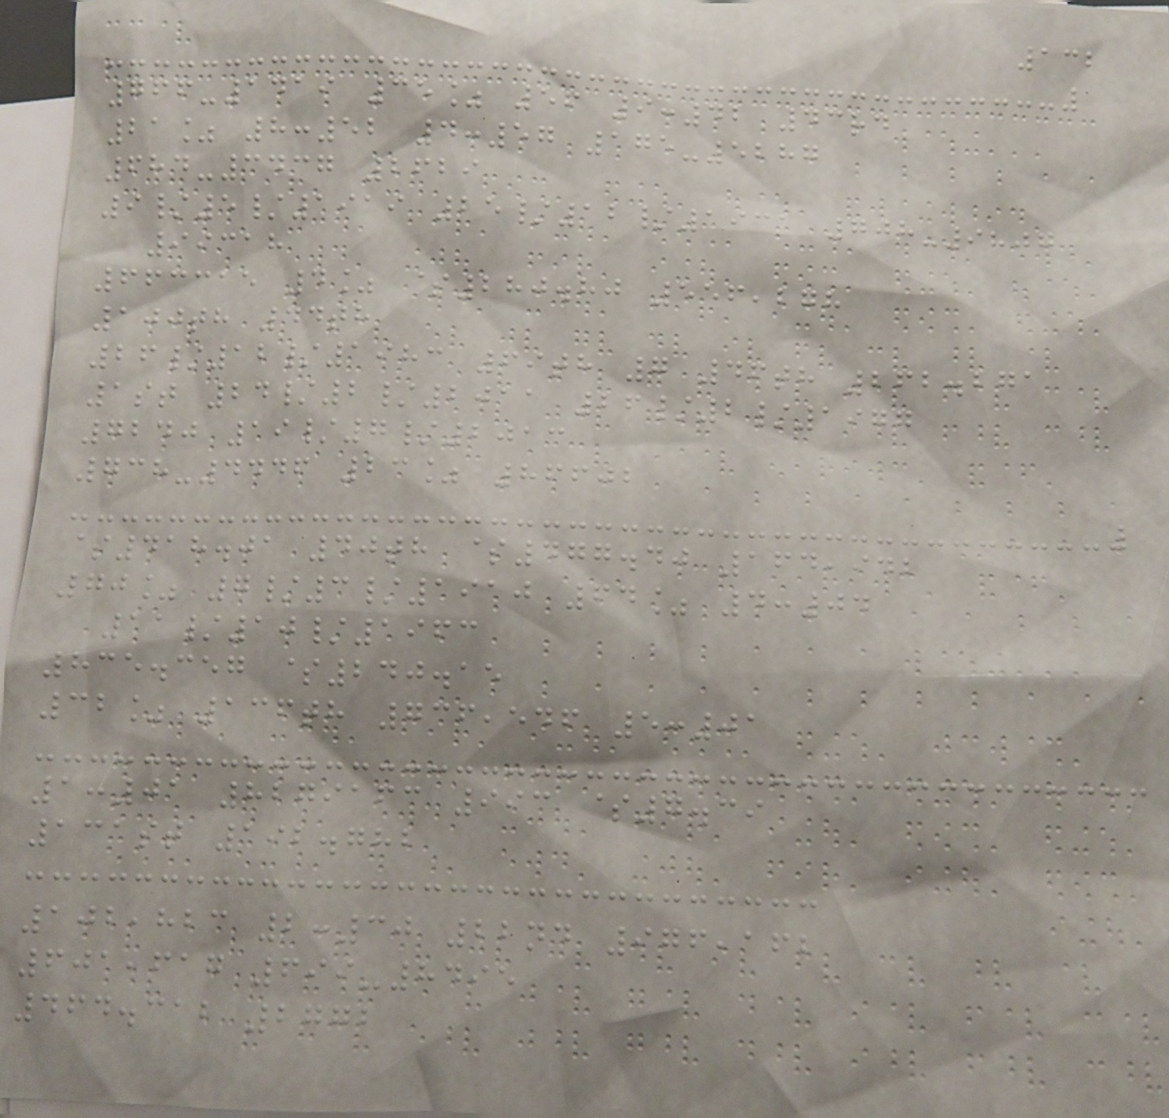132
766-1419 35% 56 9:42 43rd
21% 8:52 4:57 175-5287
684-3437 2629
9/5/1919 25/12/1931 708-9807
99318
663315 4% $280.80 556,278
100th 44th
26/12/1983 69th 7 46th 262.271
1st 24/2/2011 26/2/1977
7240 19/7/2013
738-4446 23% 86602
$418.01 40th $477.40 164,942
70% 7/3/1910 64% 4:04
11/10/1963
835.357 $240.15
32% 136th 736,546 5:01
1:01 8279163 993 $7.39
131st 192.782
102,823 2:30 22nd 976,162
601,617 699-8495
464.312 2772
